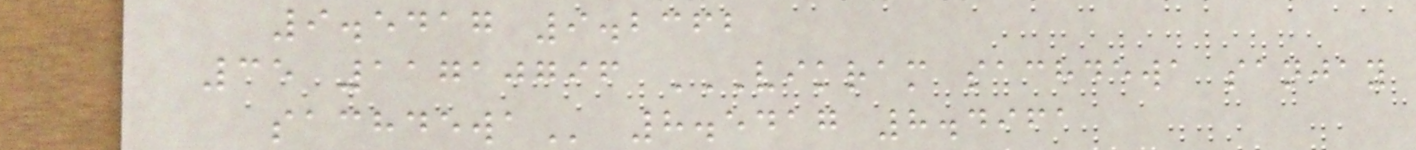9.5417 9.2362
35 11710796 VIKRAM SACHDEWA SANJAY
SACHDEWA 8.5417 8.4961
